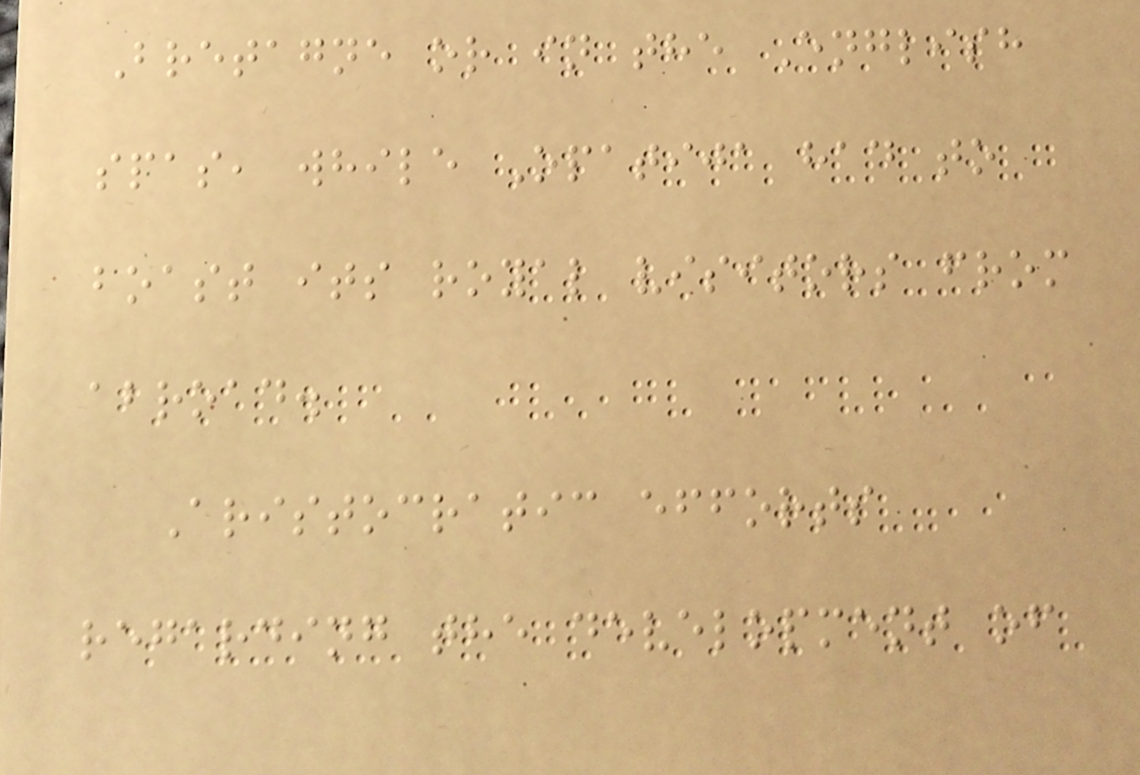Bretagne or in the English
spas, while Opatija had to
boast its royal visitors from
abroad.
Aristocratic efforts
regarding the development of
